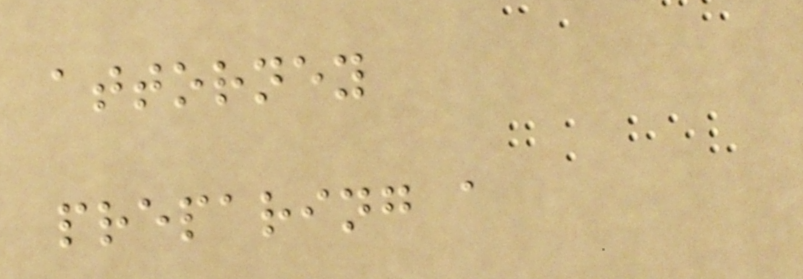attorney
preparing a
